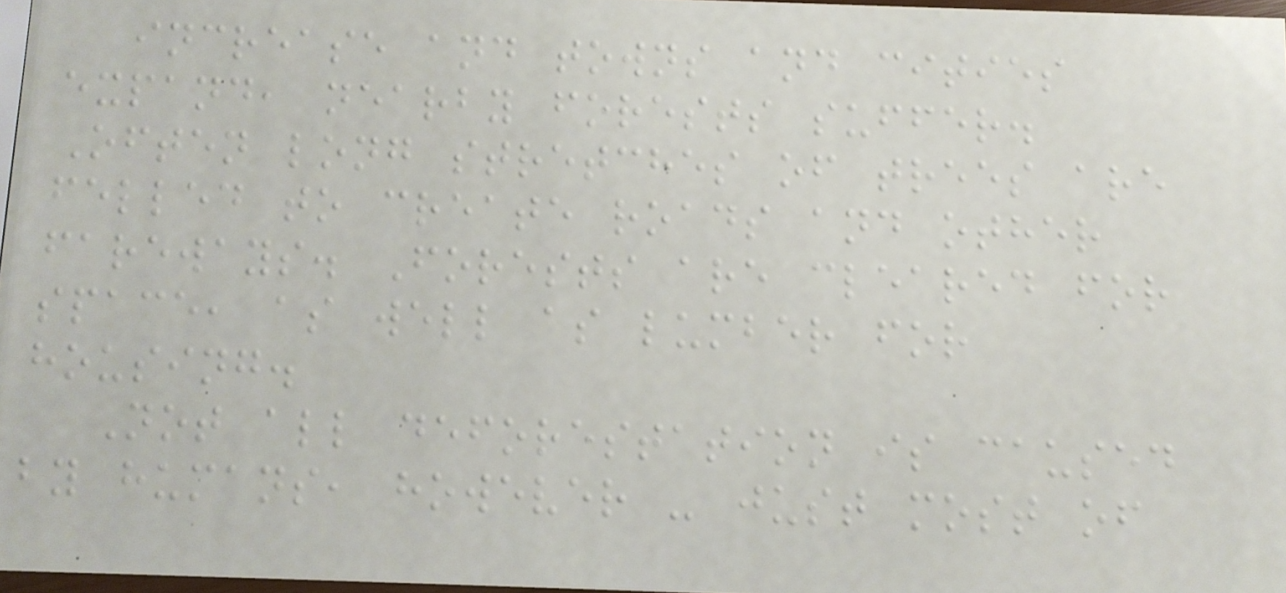increase and towns and cities
expand, nearby forests suffer.
Often long stretches of trees are
felled to create roads and other
fareways. Forests are cleared for
space, as well as lumber for
housing.
Not all deforestation is caused
by humans, however - just most of
